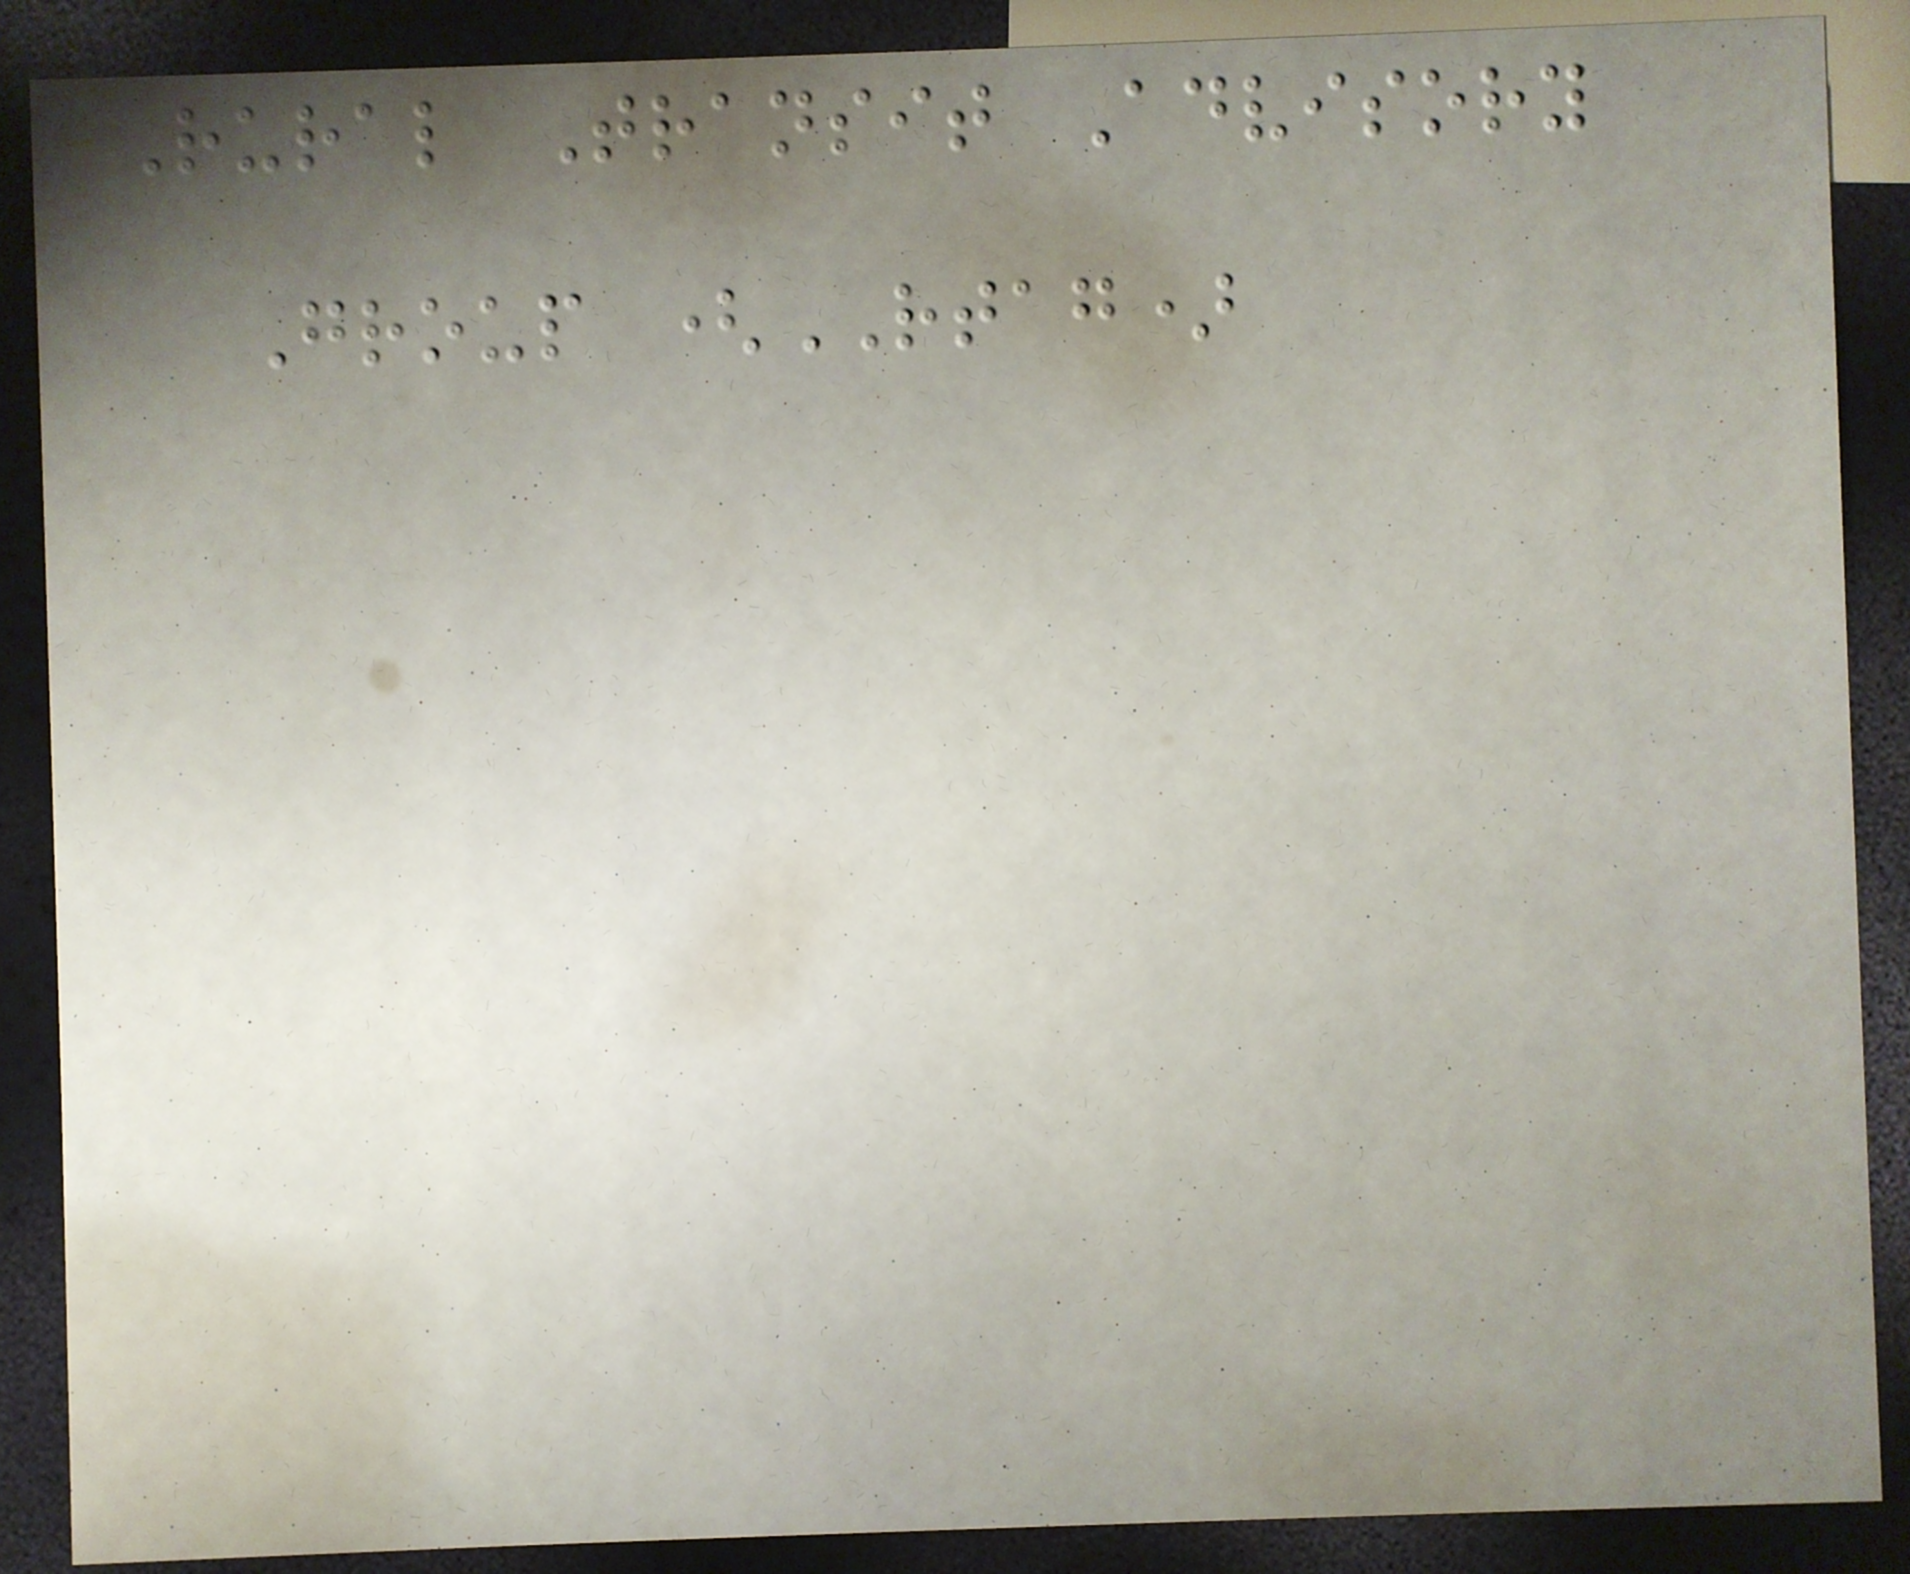Rural Transit Advisory
Group (RTAG)
